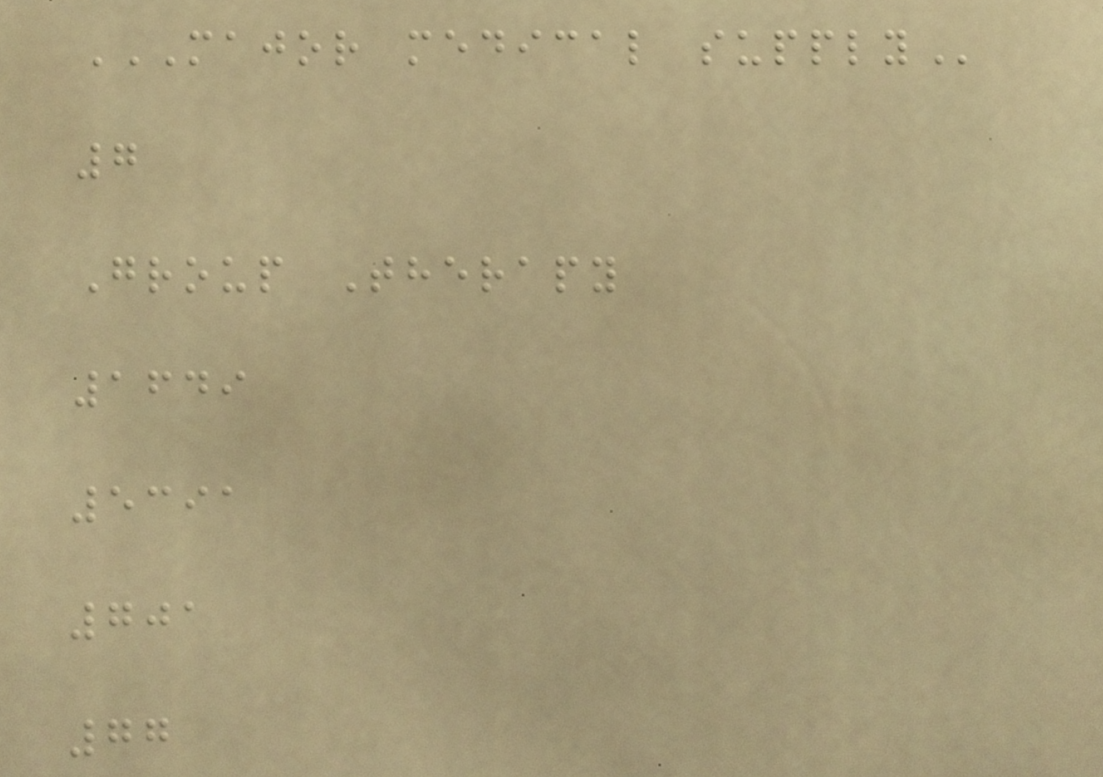MAJOR MEDICAL SUPPLY
7
Group Therapy
1649
5391
701
77
